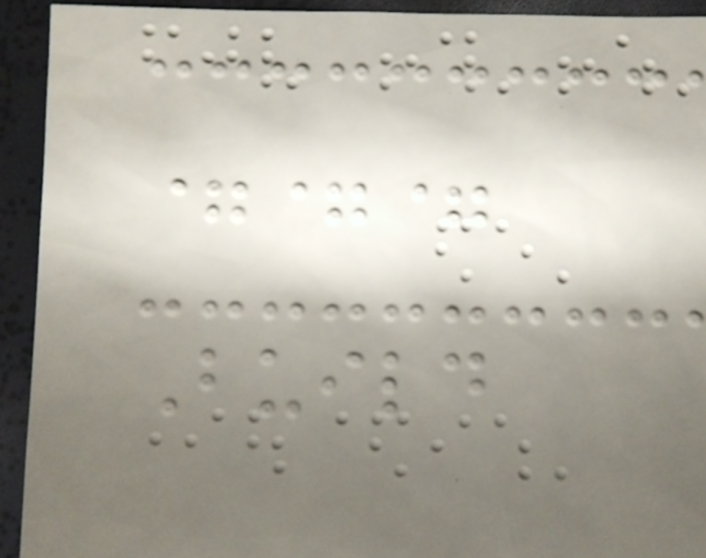===
Build
